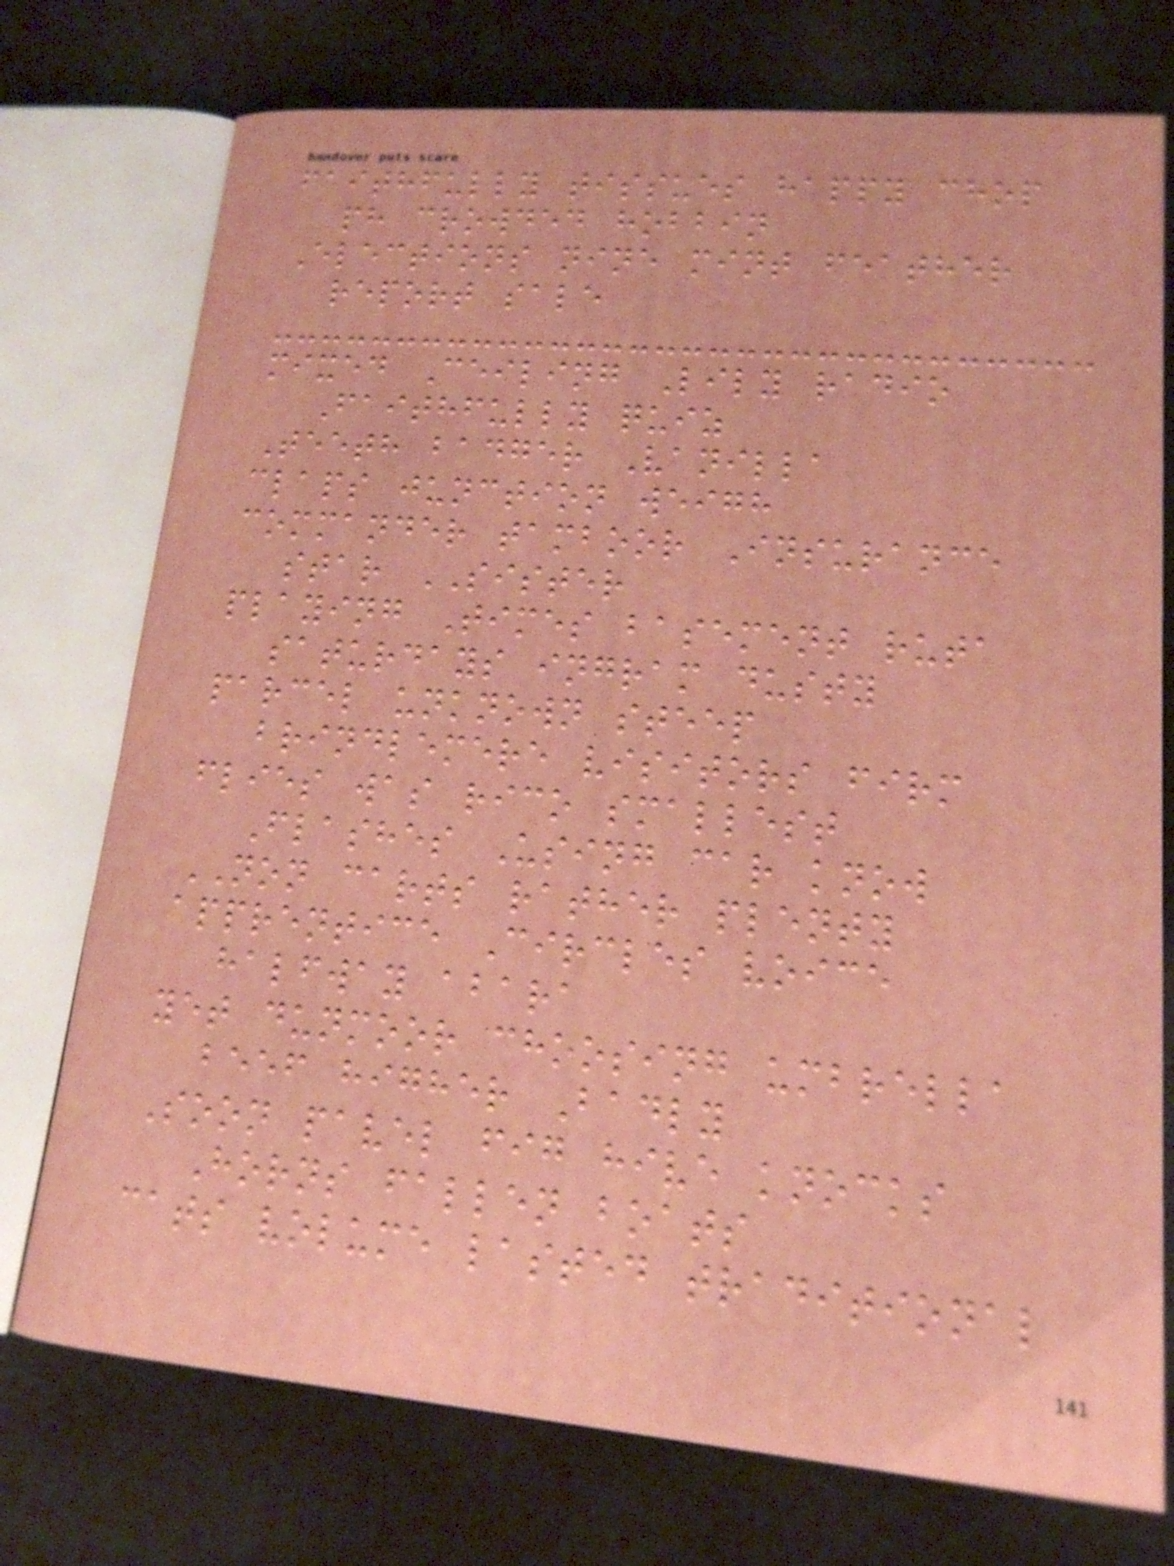faithfully tissues happy chop
ph crowded hobbin
Elections nine mint feather
report sale
mixed Ceiling Lily radio
Faithfully quiz
Teeth badger Vanilla
claps junction weigh
commander tamboor Insurance
star SISTER
playing Times basement ruta
saturdays ingram dusty
parcel unknown steep
brindlemere visitors firm
flies was rico smallest
Flashes Using car know
NON carts rather plenty
apprentice Circles voice
halfway abara
yet dunmoor choosing umbrella
beef higher Badly
Soon pavel fig hive knocks
Horns fallen boats
cats volume lasted traditional
